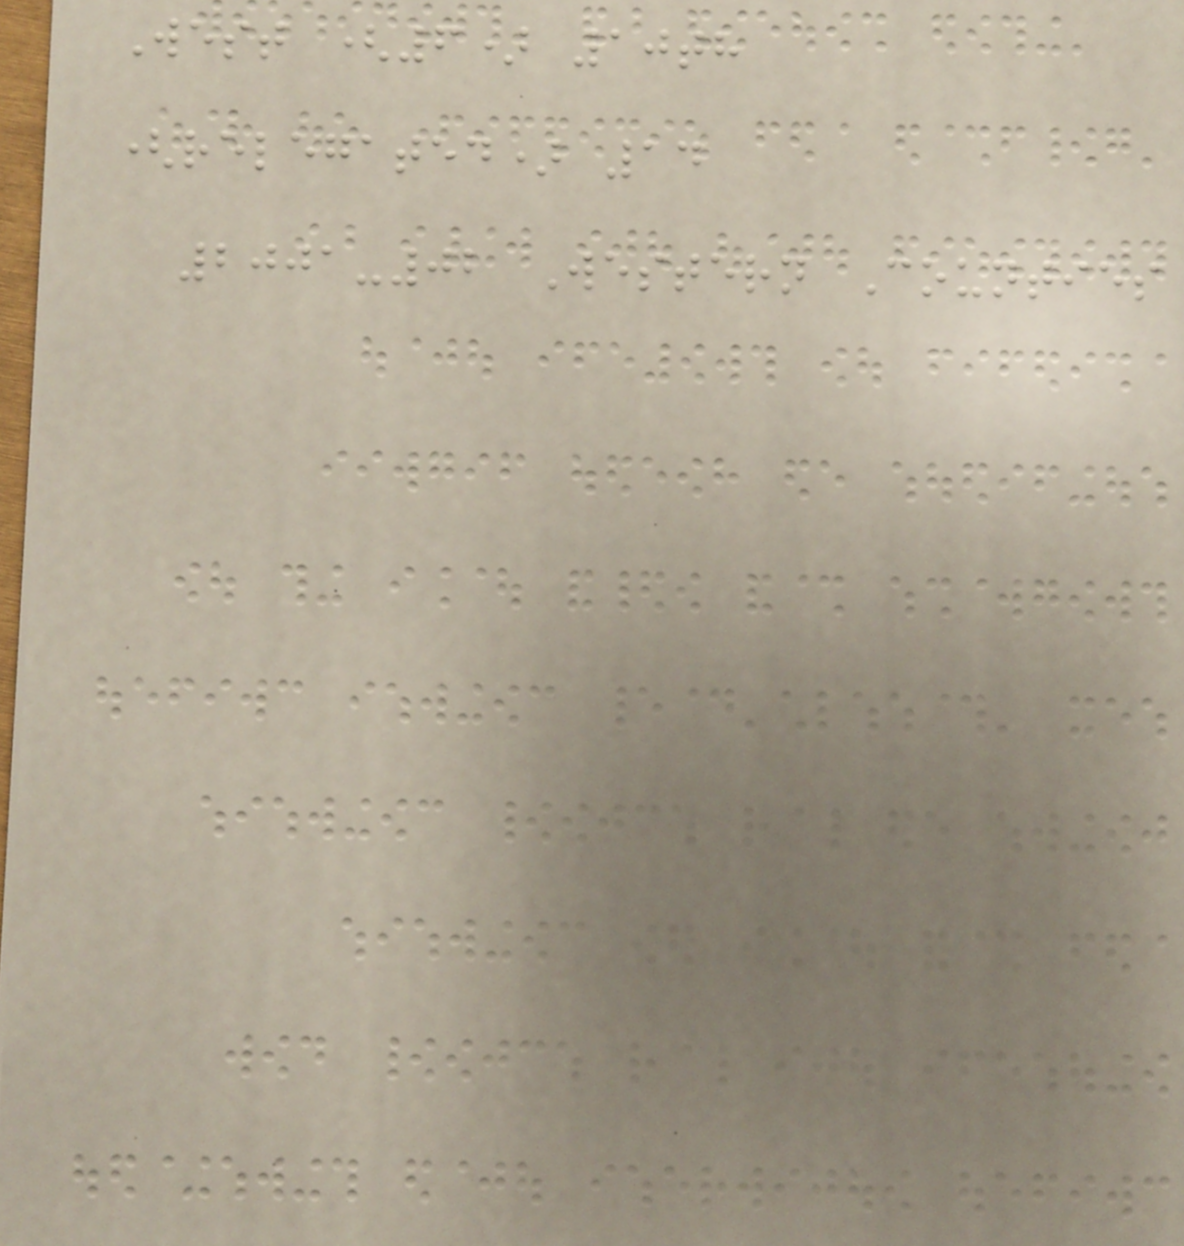West (6) 10th
(relegated) 14
2001-02 Western Counties
